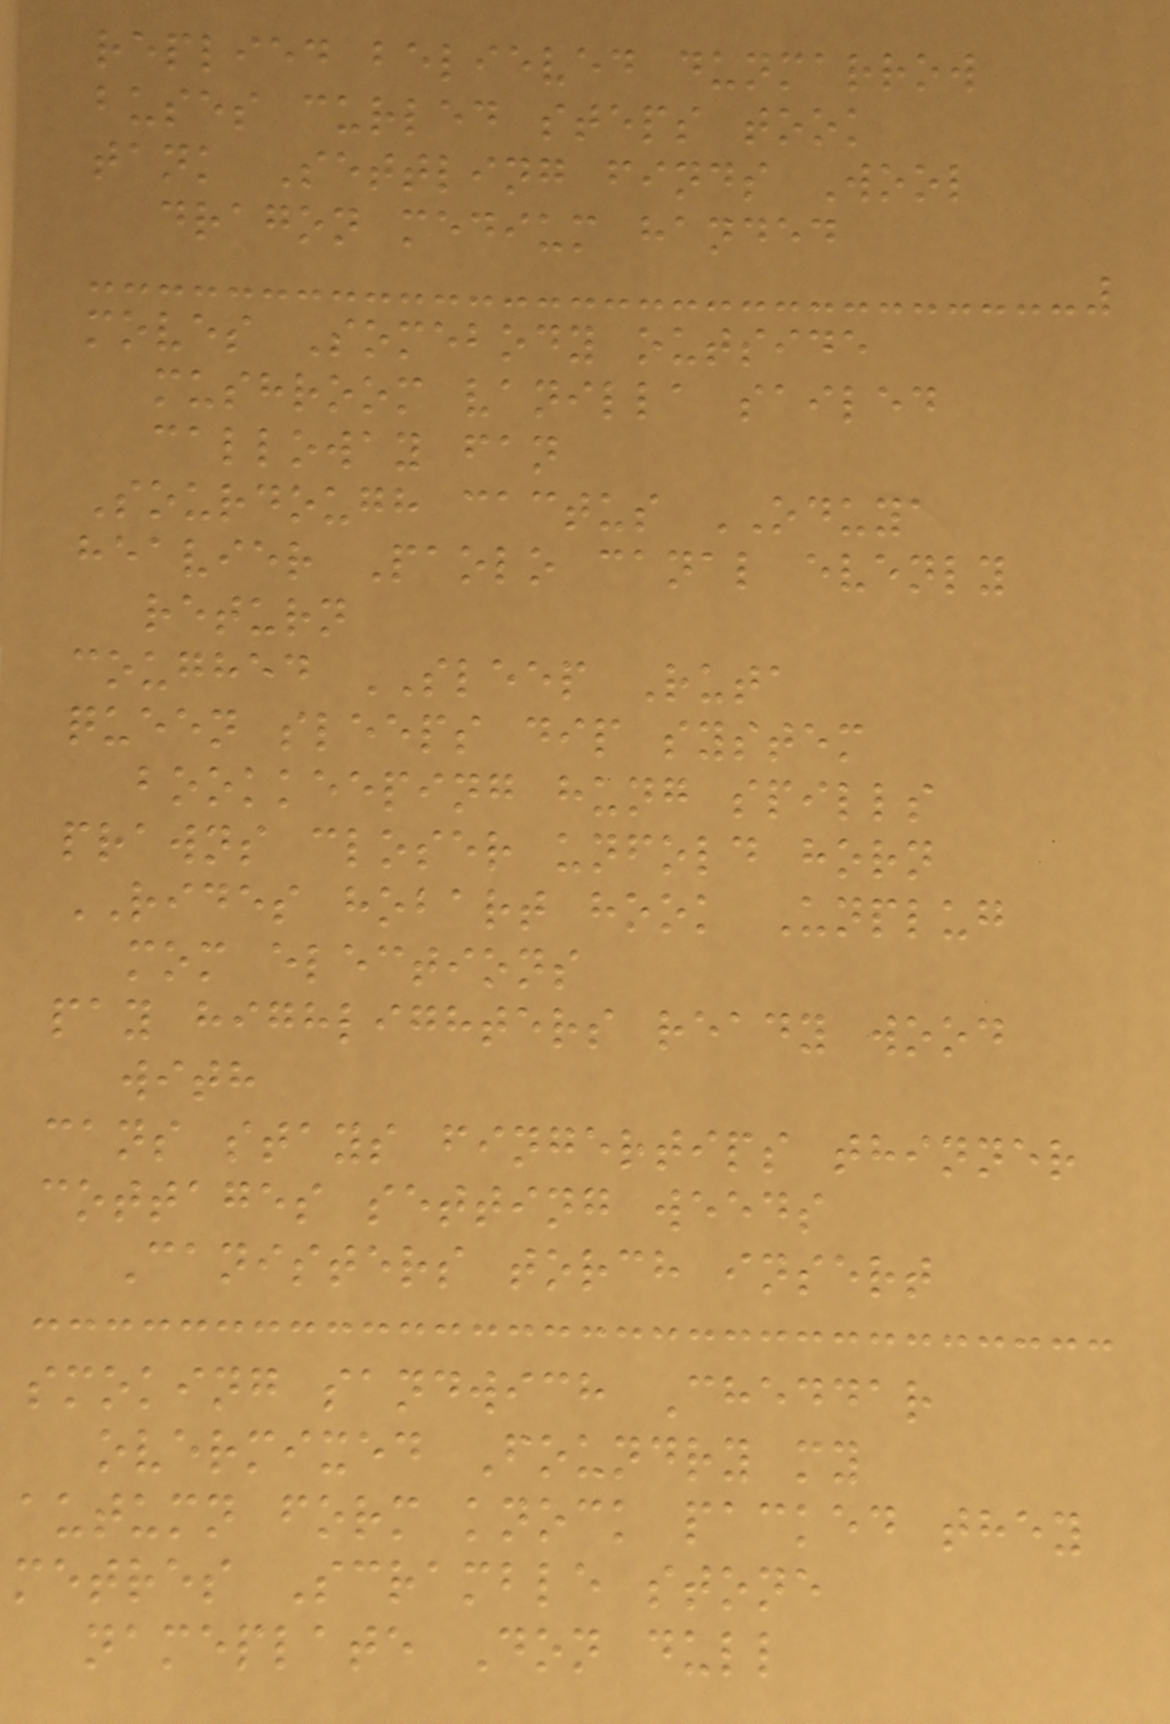replied believed dunmarrow
buses curled steps took
tank Settling finds Wool
dragon medium handed
moves Somebody outside
mushroom vanilla sailed
calloway fan
Sourdough cactus ODUYA
heavier Paolo canal evenly
return
coughed SLEEP Ruta
queen sleeps dip system
bookkeeping hung spills
prawns closer unfold horn
RIDES hobart hook Unplug
mom elections
pay highlighters ready wood
with
cans stays fingertips thinner
cottages setting weeds
Canisters torch insert
smoking sandwich Cheddar
overmixed Foundry my
autumn form knock packed they
metres Scramble stone
nameplate Don dull
